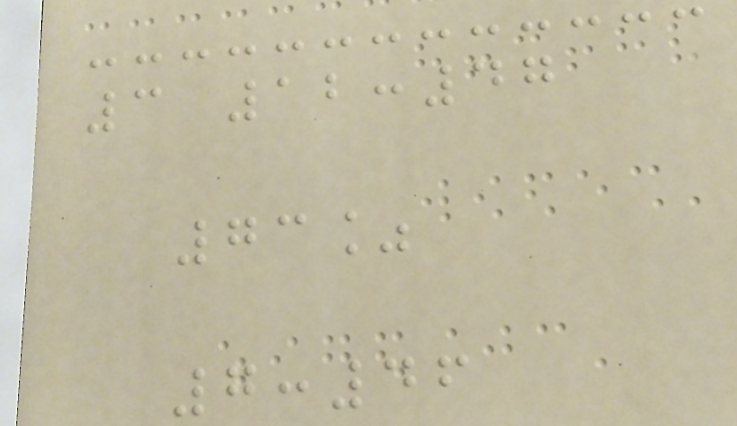3 12:47
73%
7:46
